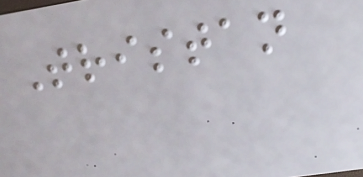Tristan
